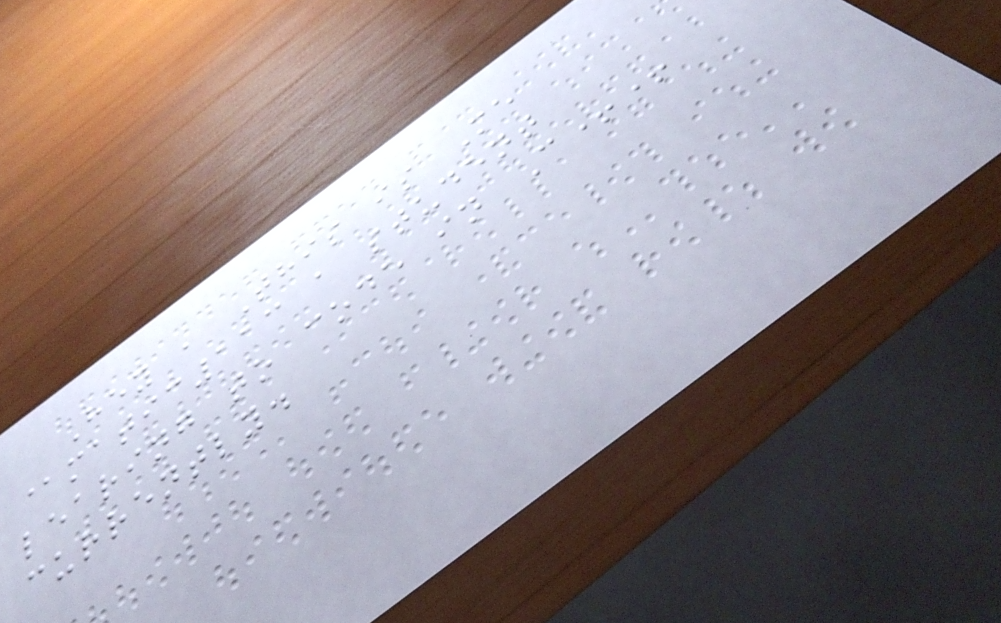Hey , This is Me
@matic113 a student
learing to code in C++
currently.
